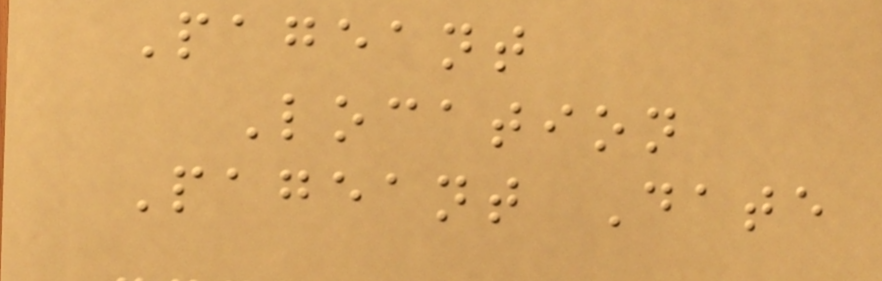Pageant
Location
Pageant Date
